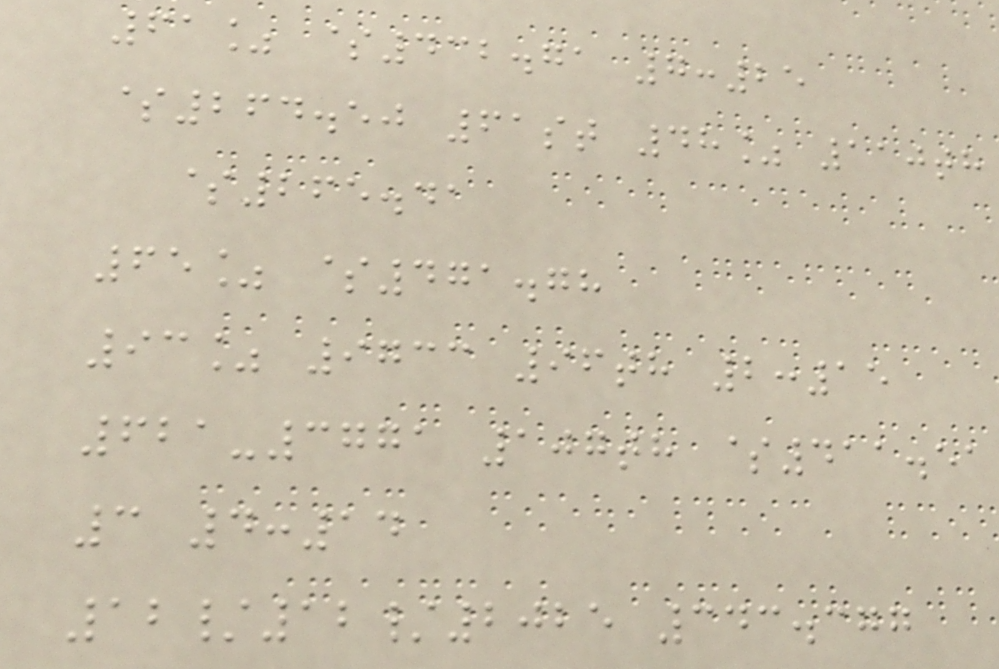61% $432.71 7:25
$264.50 61st 48% 110th
$265.41
65% $471.78
93% 9733 96th 2:15
621-3771 107th $411.51
3 4:14
12/12/2025 343.377
